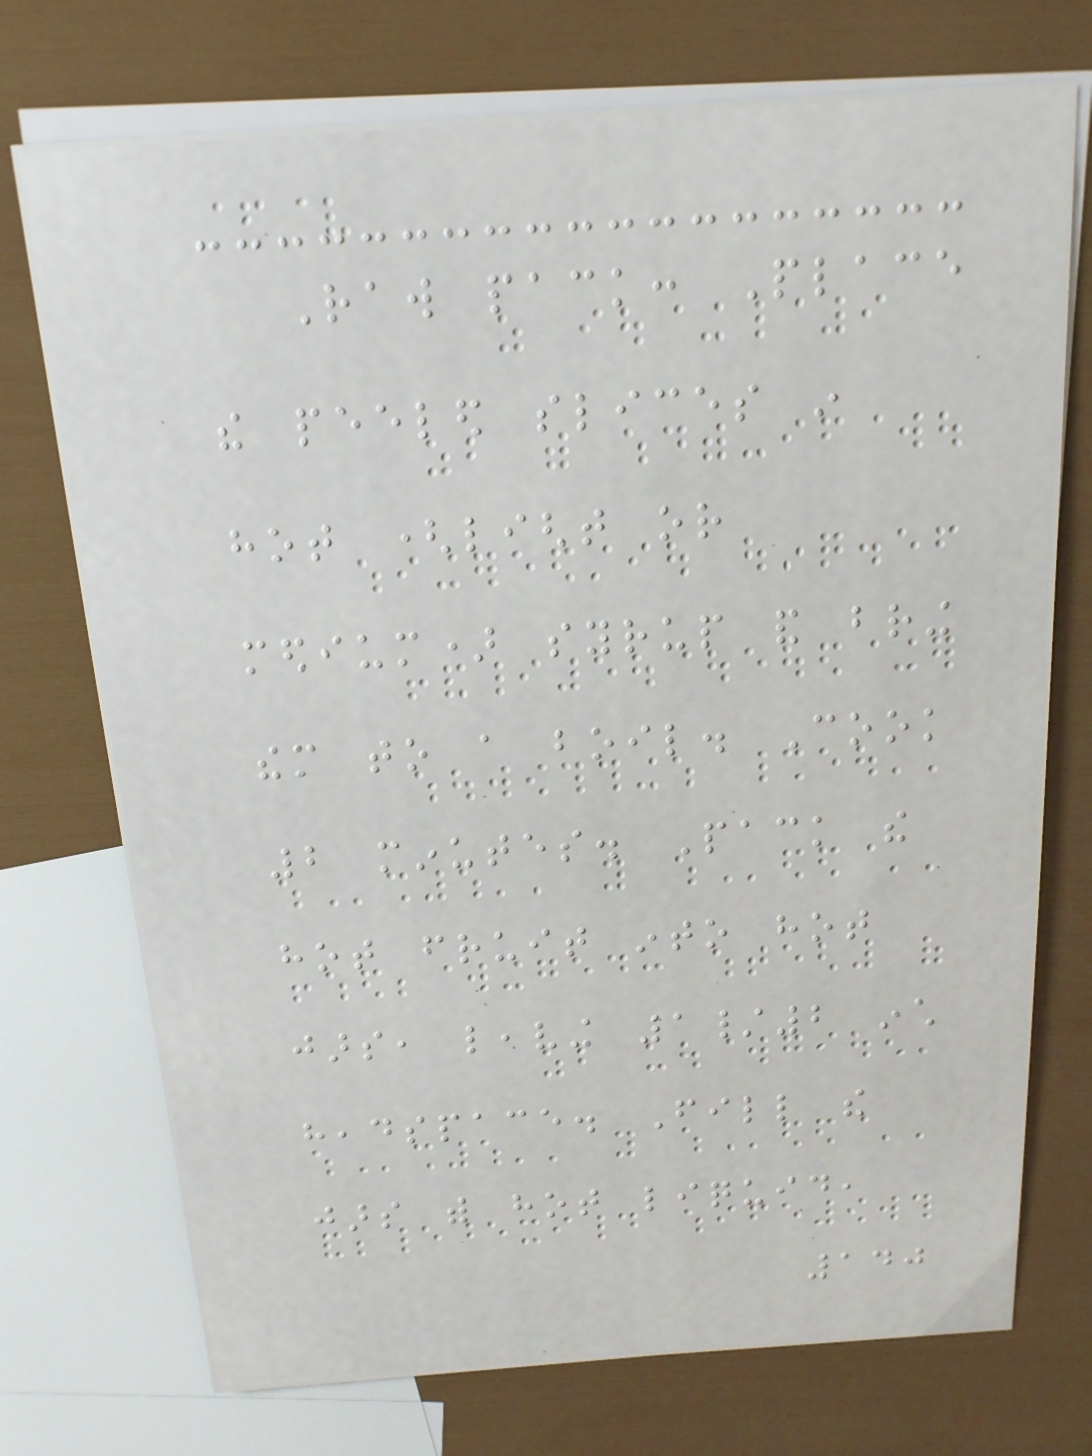Raw pack: Place
the peeled slices in
hot (light or
medium) syrup and bring
them to a boil. Cook
2 minutes. Pack the
hot fruit into hot
jars, leaving 1/2 inch
headspace. Fill the
jars with hot liquid,
140
